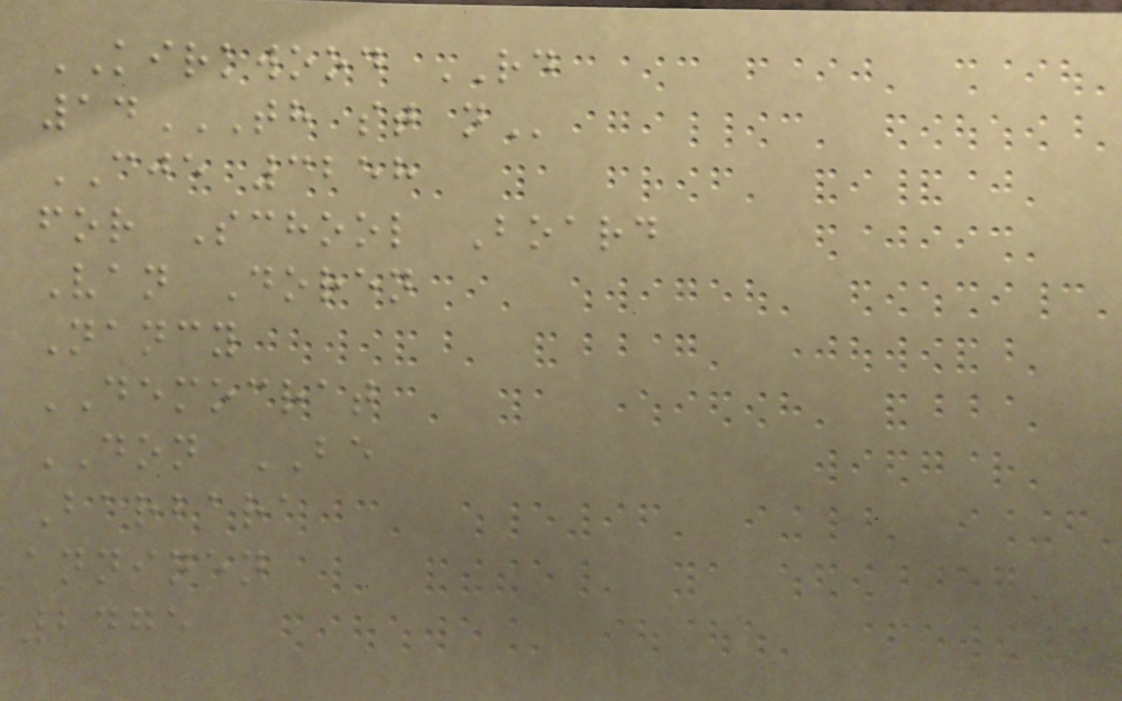KIRKWOOD RD
14TH ST N
CJE 3258
for School Board
Van Doren
Nancy
DEMOCRAT
DON BE
Barbara
anninen
2475
